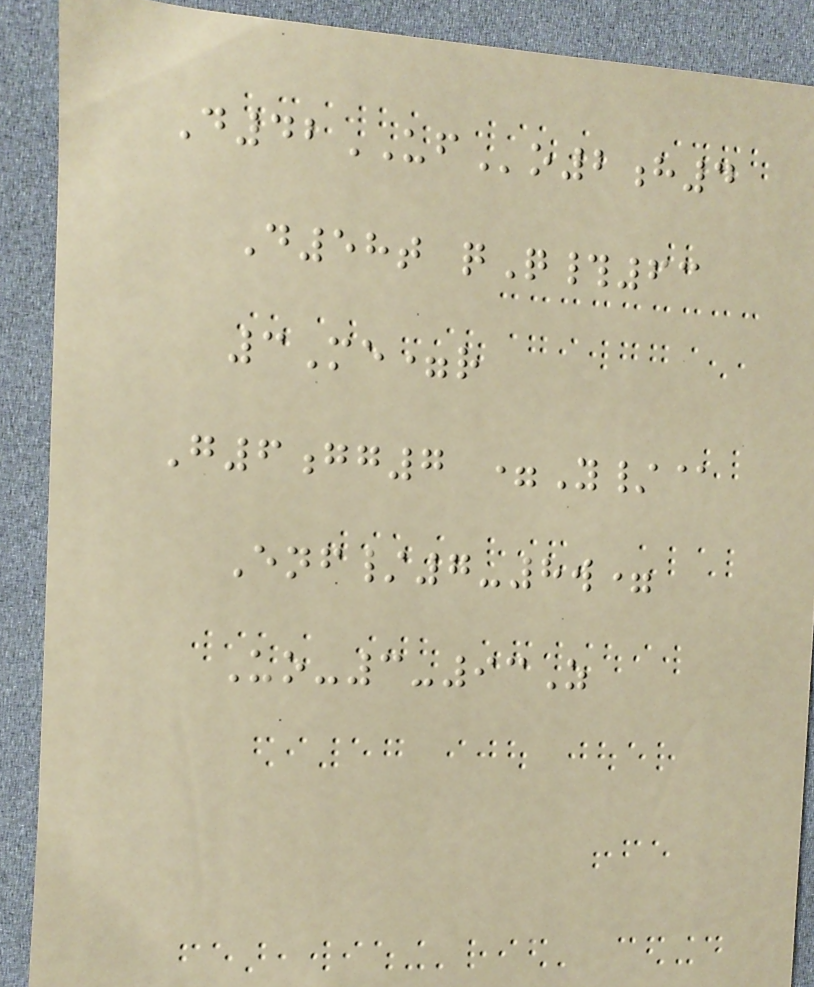D42UFo2h4
D58t qQ#63
3Me=r
G6gg7 =Y/@
Enf/7-8w=
Uo-3-93Z
